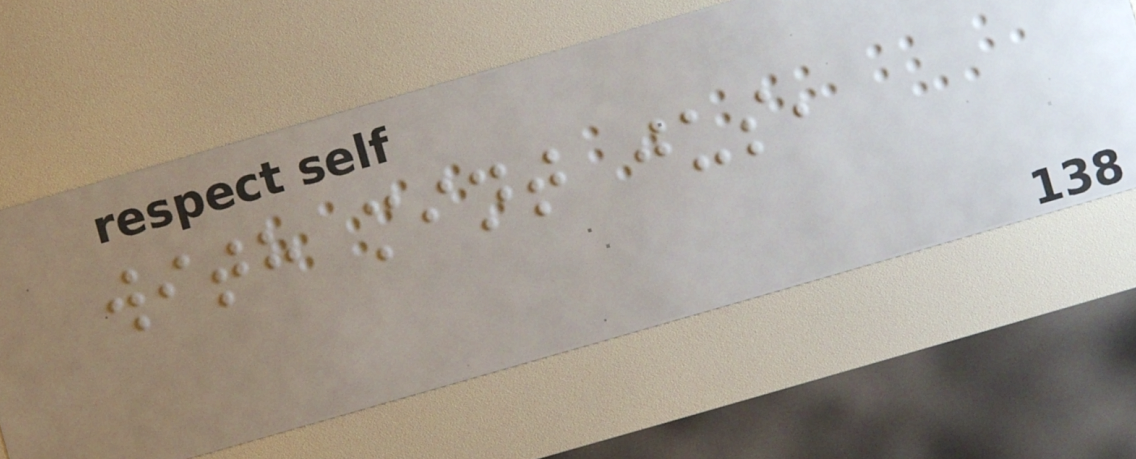with mint jus,
